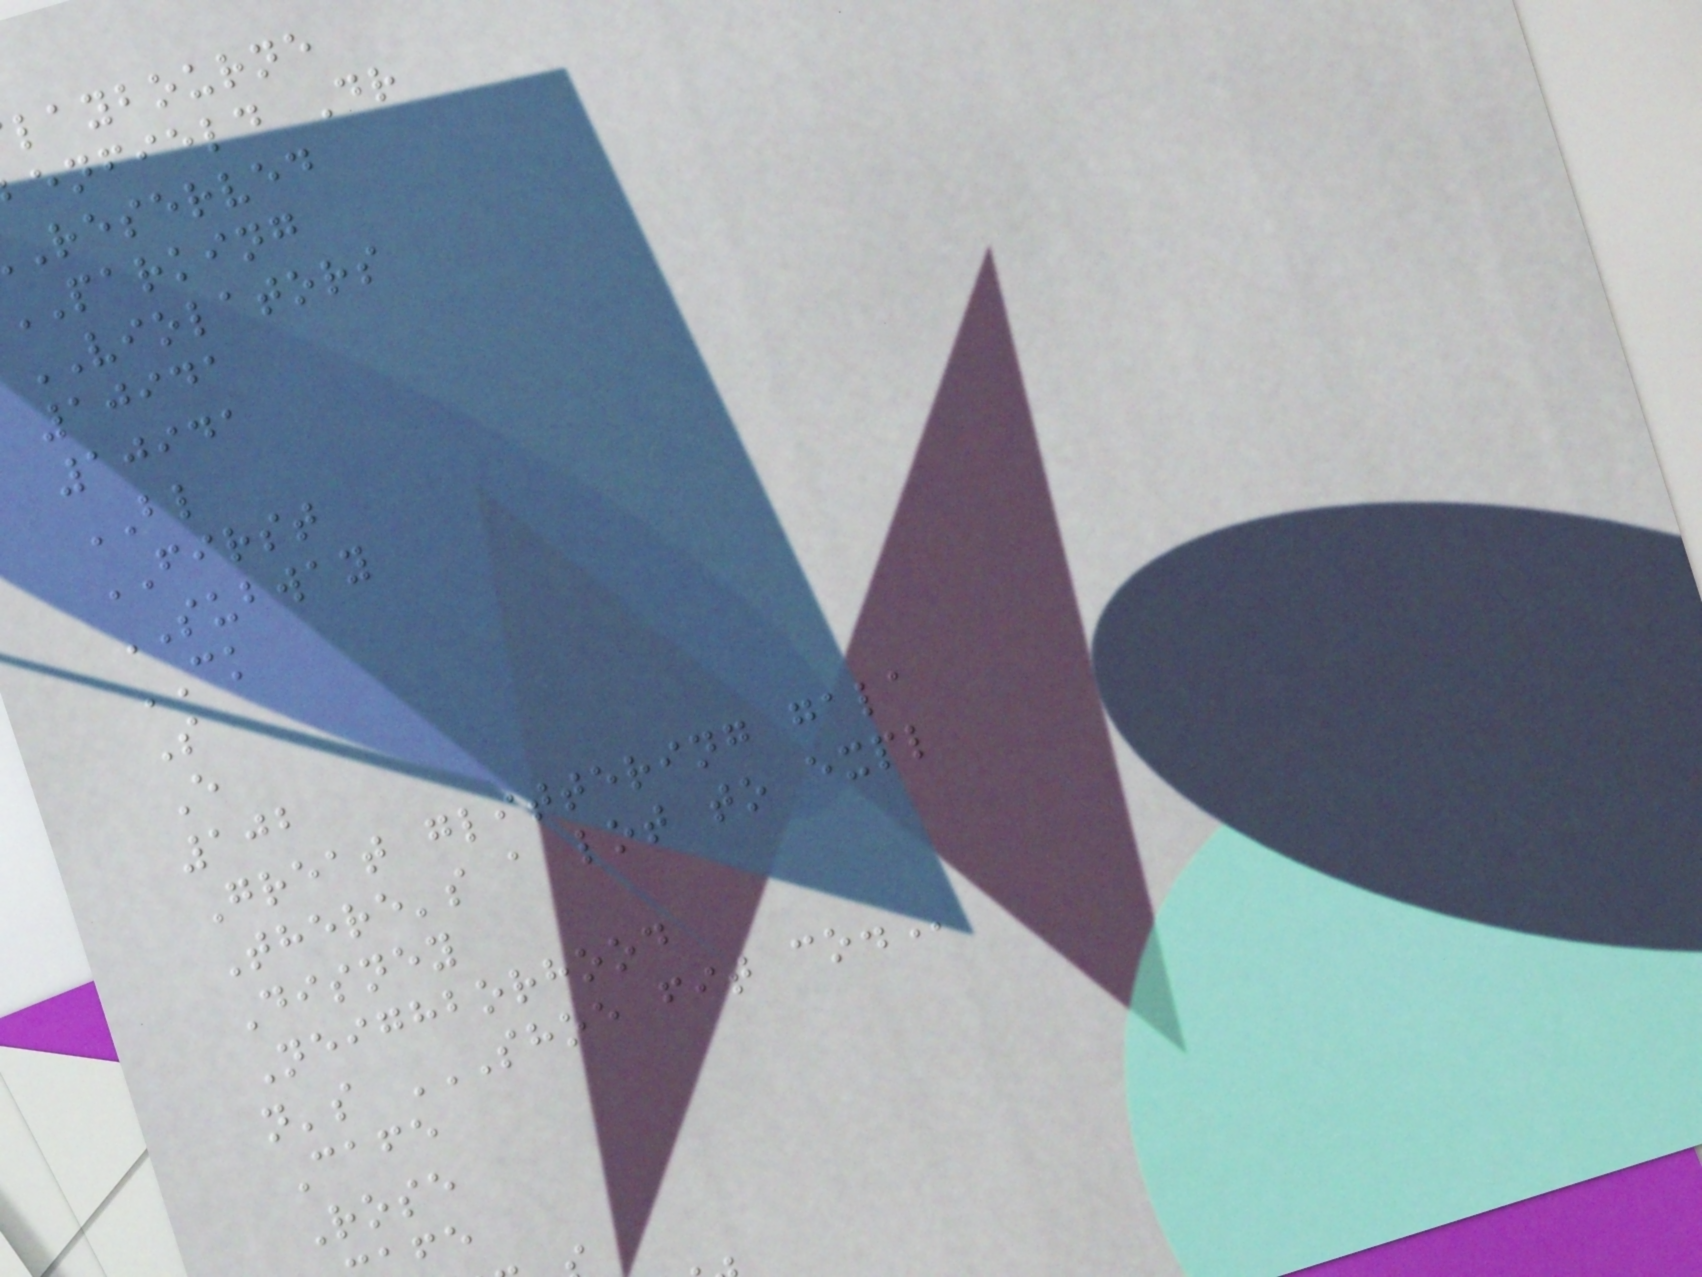laybourne
enfield Dr
reserved
parking
VIOLATORS
10941
10941
BL
FIRST
SUBWAY
CK
S
E
102
Great glittering gala
There's a lot to expl
Disney
Neighborhood
n's SHOE FIT CO.
Cafe
Rose
